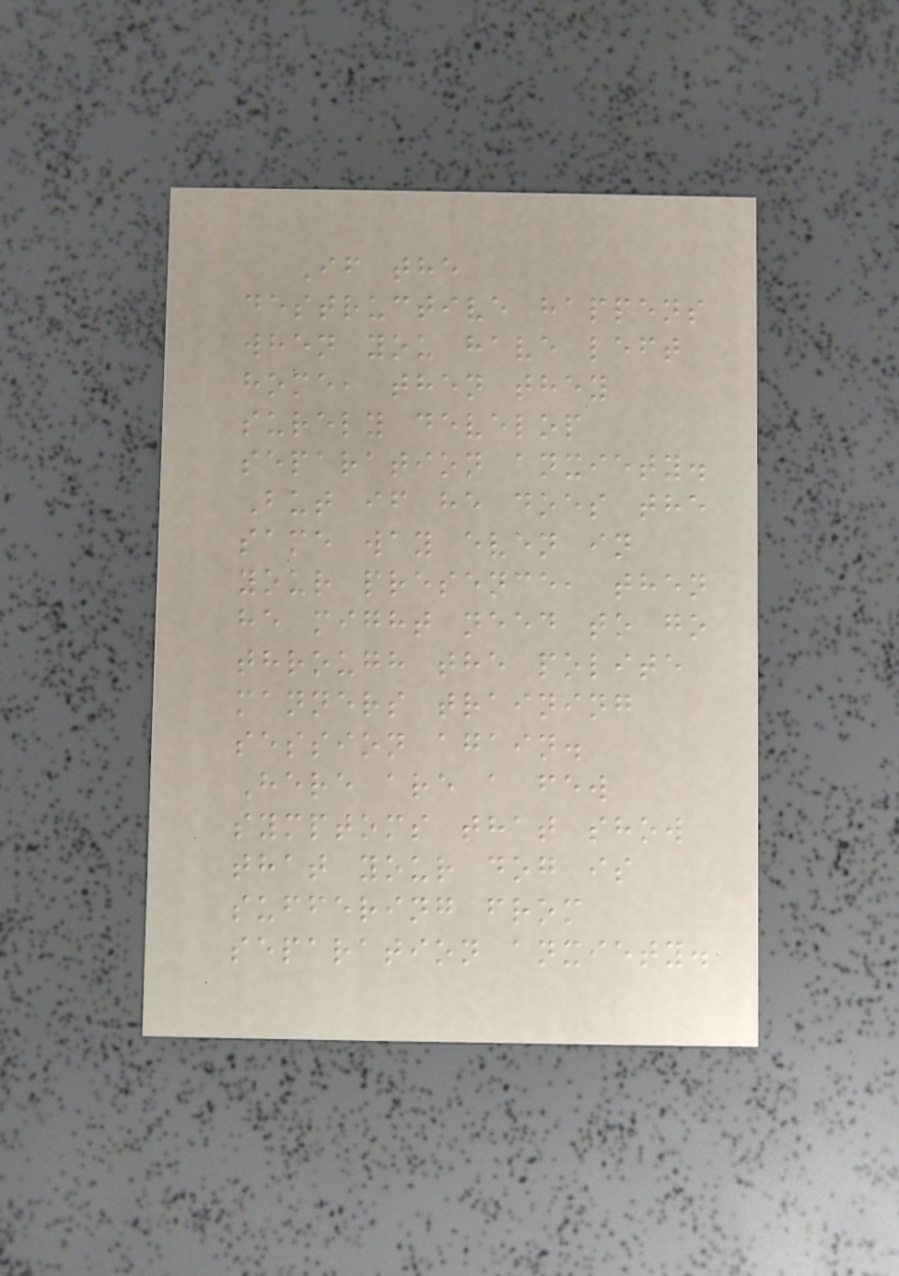If the
destructive happens
when you have left
home, then they
surely develop
separation anxiety.
But if he does the
same way even in
your presence, then
he might need to go
through the polite
manners training
session again.
Here are a few
symptoms that show
that your dog is
suffering from
separation anxiety.
